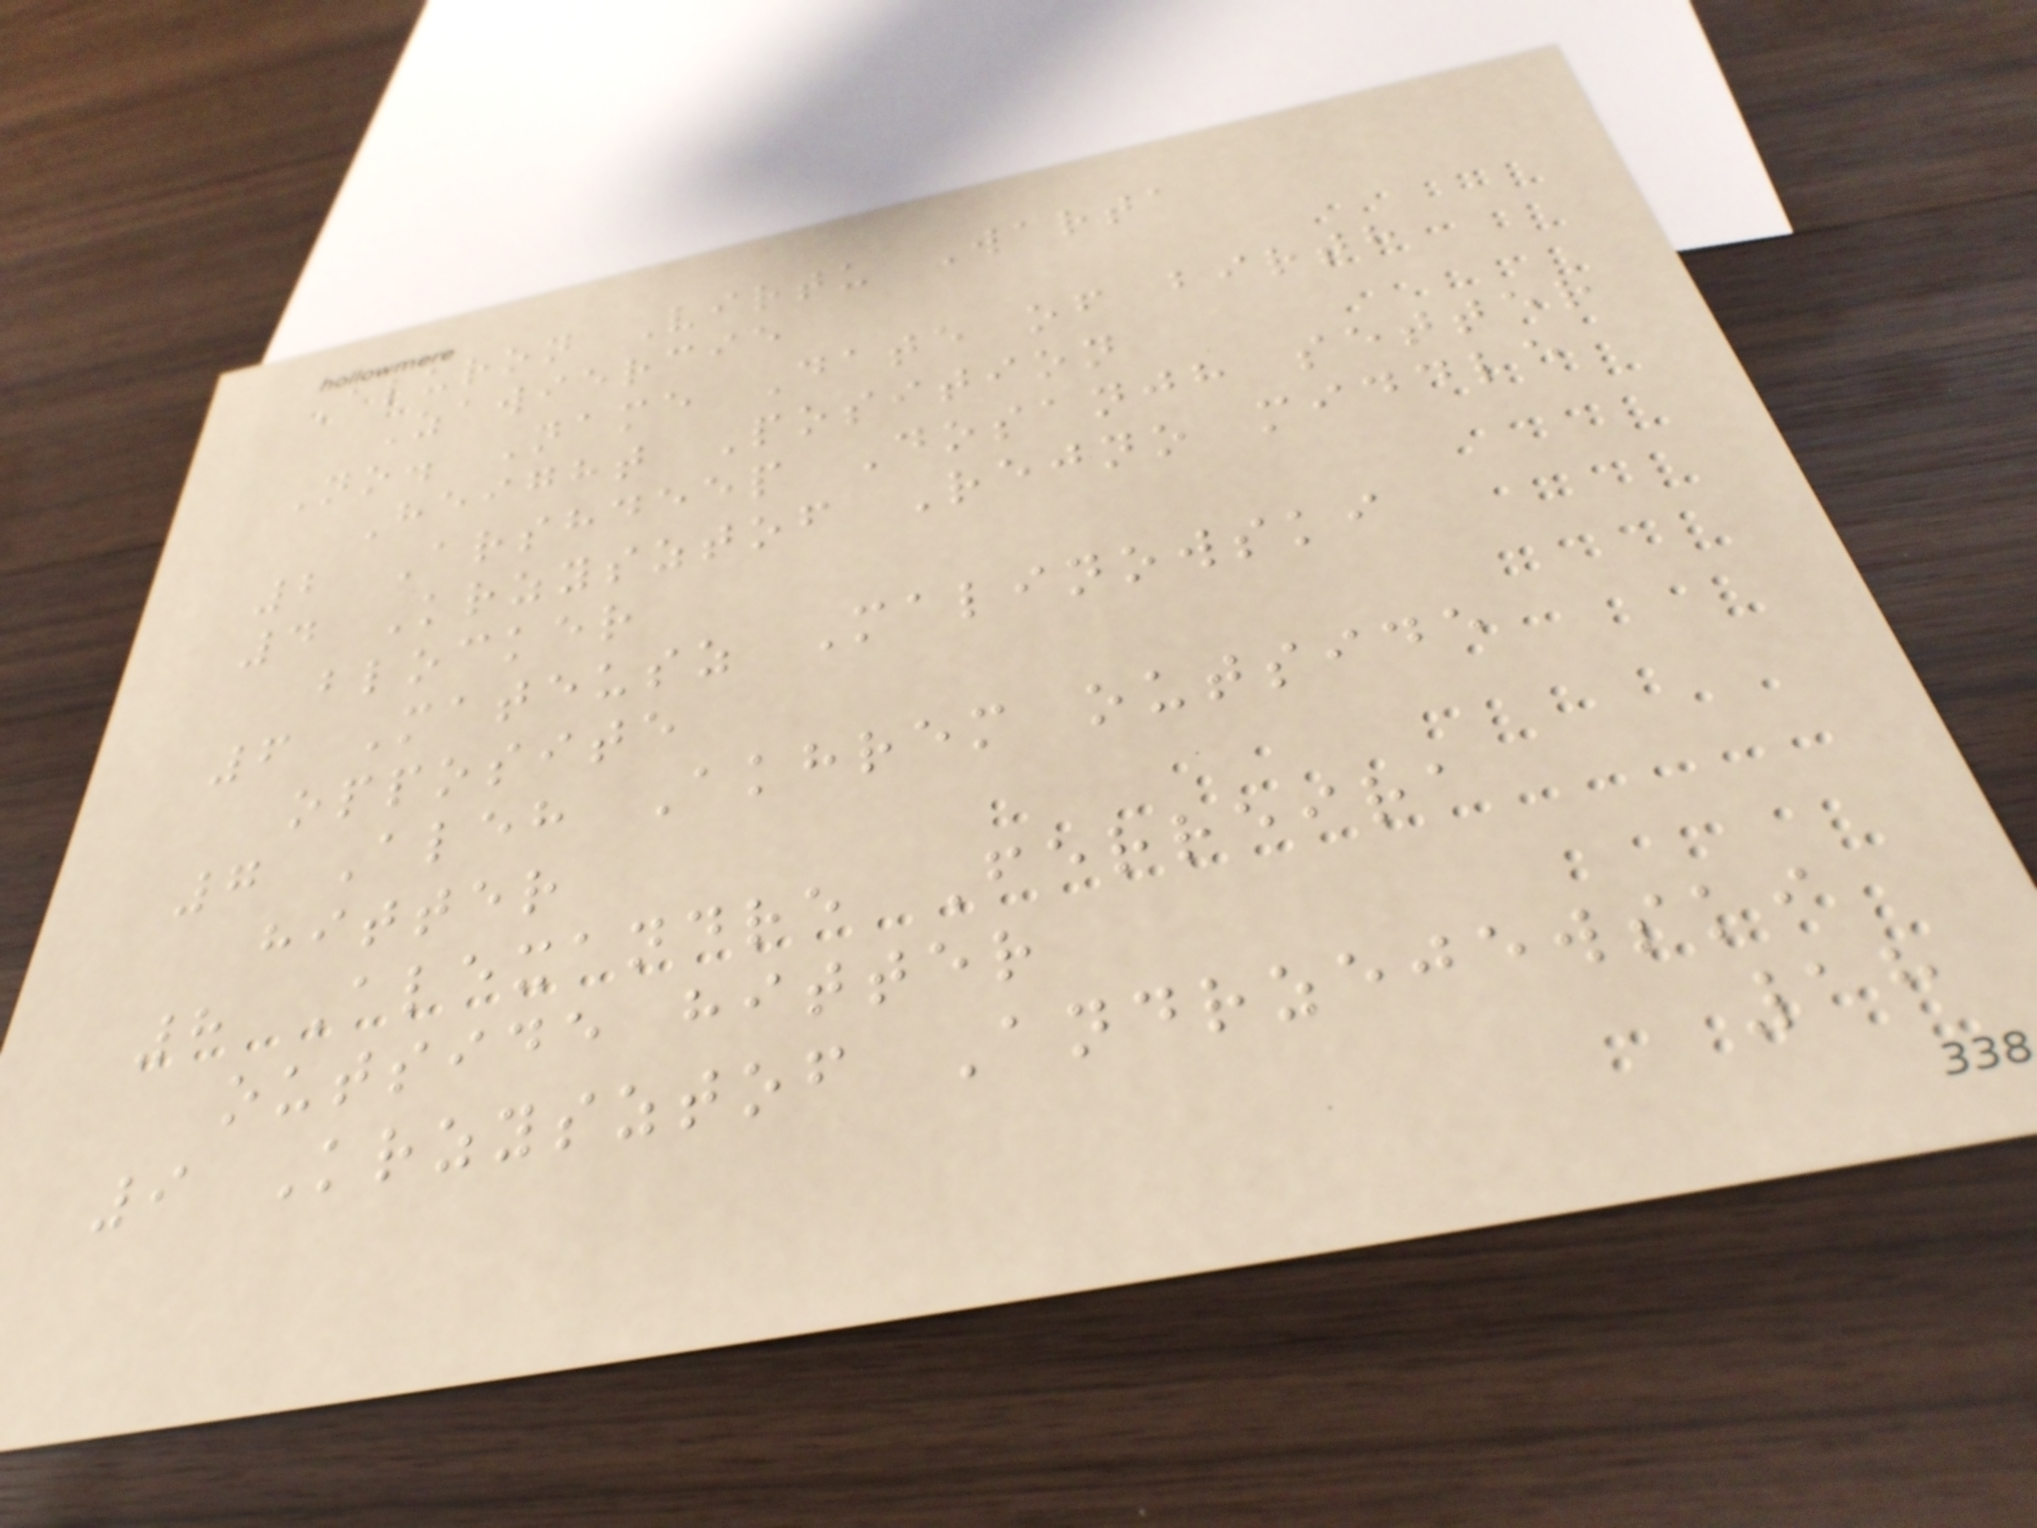Aluron Virtu Warta
Zawiercie
No. Name Date of birth
Height Position
2 Arshdeep Dosanjh setter
4 Krzysztof Rejno middle
blocker
6 Mateusz Malinowski
opposite
7 Aleh Akhrem outside
hitter
8 Alexandre Ferreira
outside hitter
9 Krzysztof Andrzejewski
18
